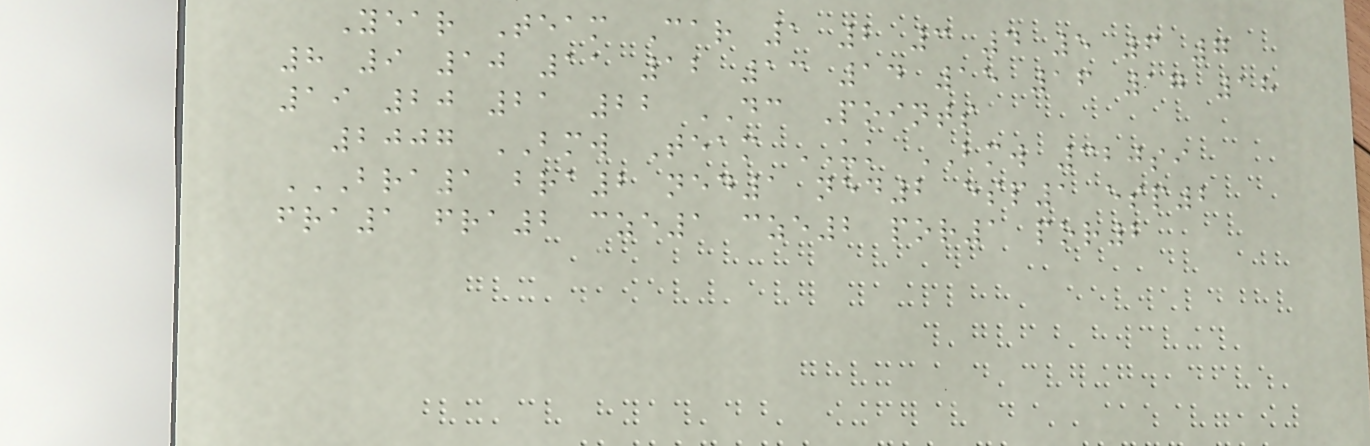Year Team Car 1 2 3 4 5 6 7
8 9 10 11 12 13 14 15 16 17 18
19 20 21 22 DC Points
2007 BMW Team UK BMW 320si
BRA1 BRA2 NED1 NED2 ESP1 ESP2
FRA1 FRA2 CZE1 CZE2 POR1 POR2
